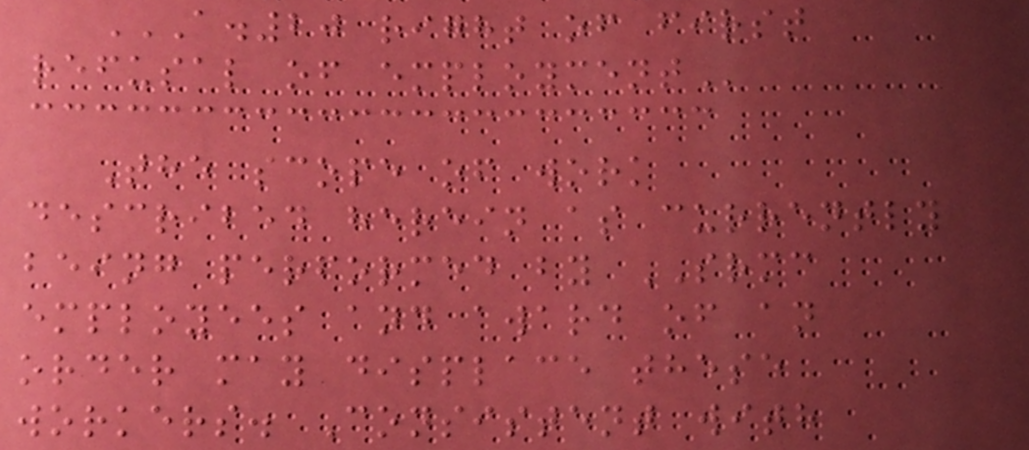A.20 RIGHT OF FIRST
REFUSAL OF EMPLOYMENT
The scope of work
described herein as currently
being performed by SRMC
employees and award of an
order may displace these
workers. Consistent with
